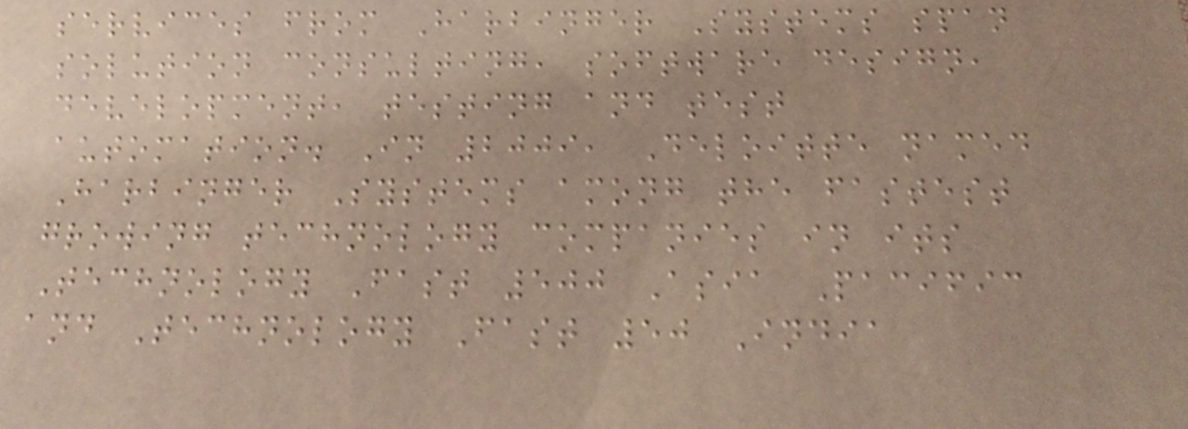services from Harbinger Systems span
solution consulting, software design,
development, testing and test
automation. In 2009, Deloitte named
Harbinger Systems among the fastest
growing technology companies in its
Technology Fast 500 Asia Pacific
and Technology Fast 50 India
